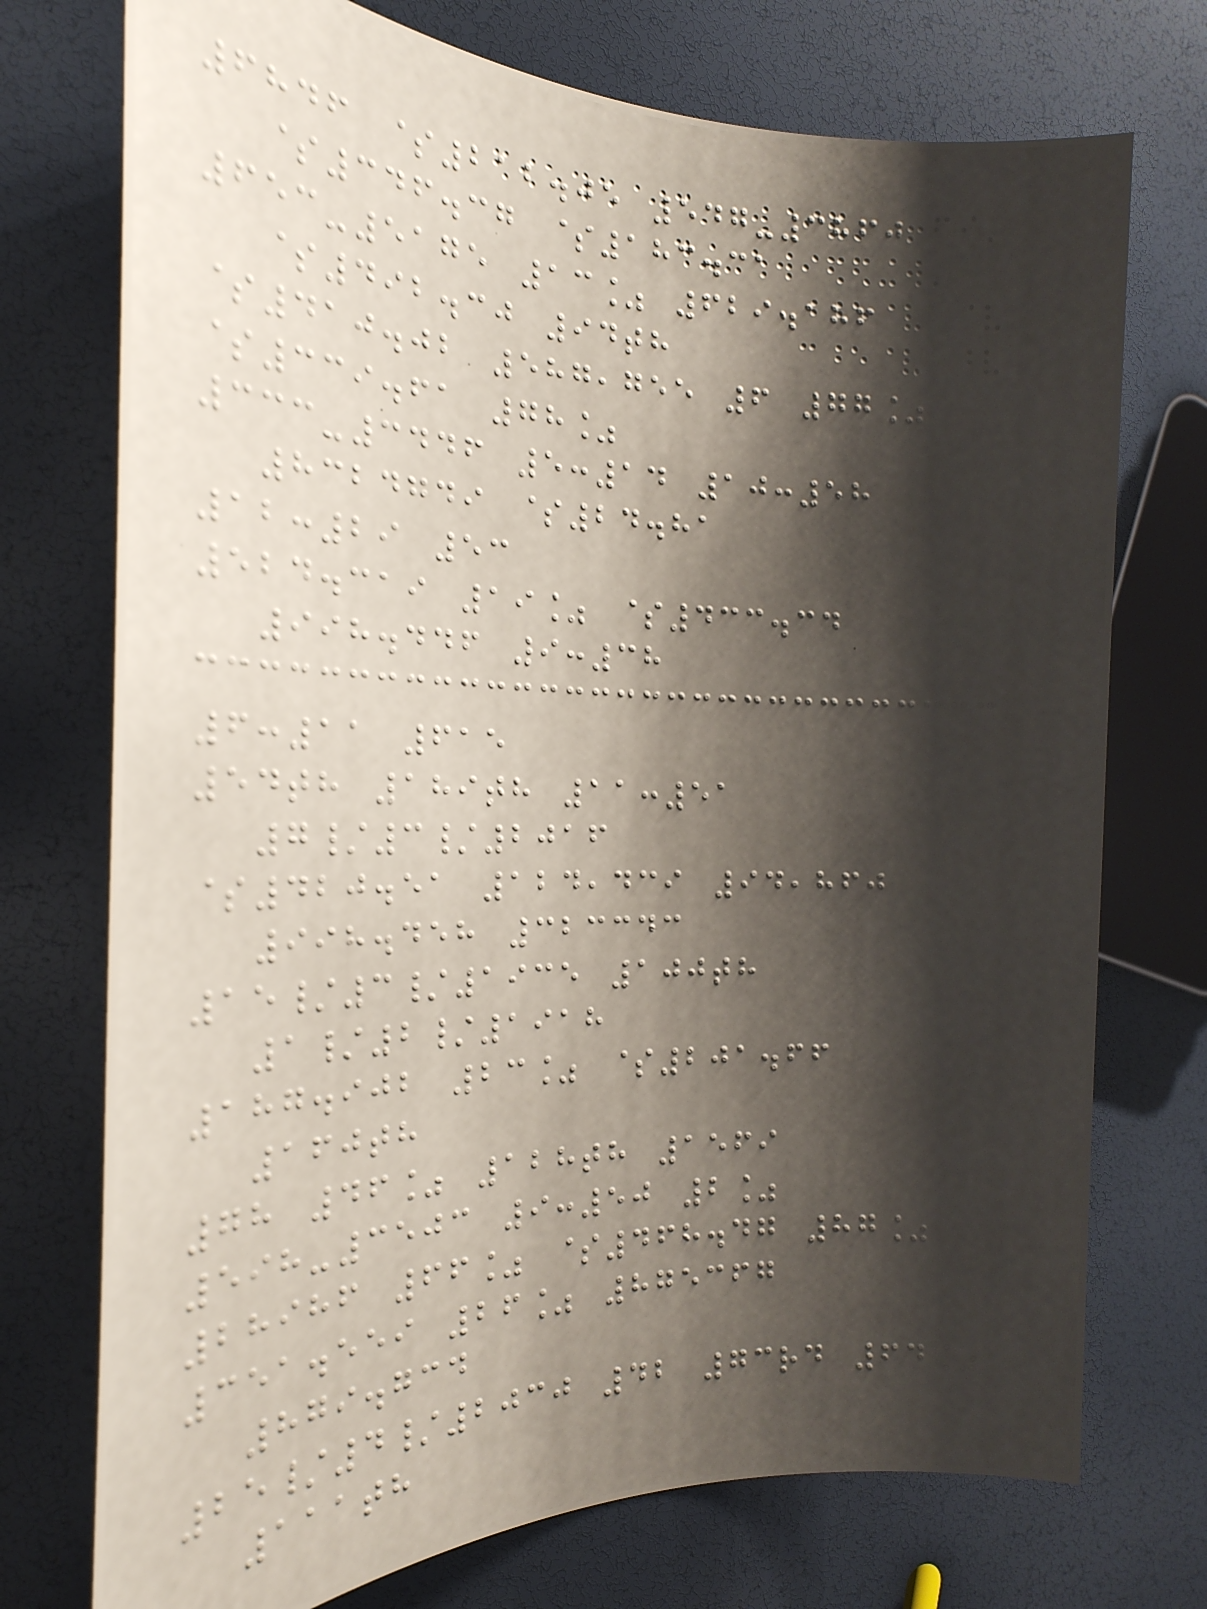6846 $212.05 547-3860
$346.37 $183.31
653-5175 13% 629.186
$492.30 94th
$410.02 587,755 6 77%
$339.61 78%
333-3446 5:14 10:58
8324749 $24.81
12:29 53
524.319 19% $433.34
998.446 9:38
6:11 615
54th 189th 11:51
7/3/2016
$420.51 124,439 94,860
998.458 323343
15/3/1935 100th
1/2/1918
187.902 23% $201.66
160th
78 46% 128th 1569
598-3503 9:50 2%
28986 66% $468.47 87%
351.559 26% 875367
879.734
25/4/2030 42 73rd 64%
111th
